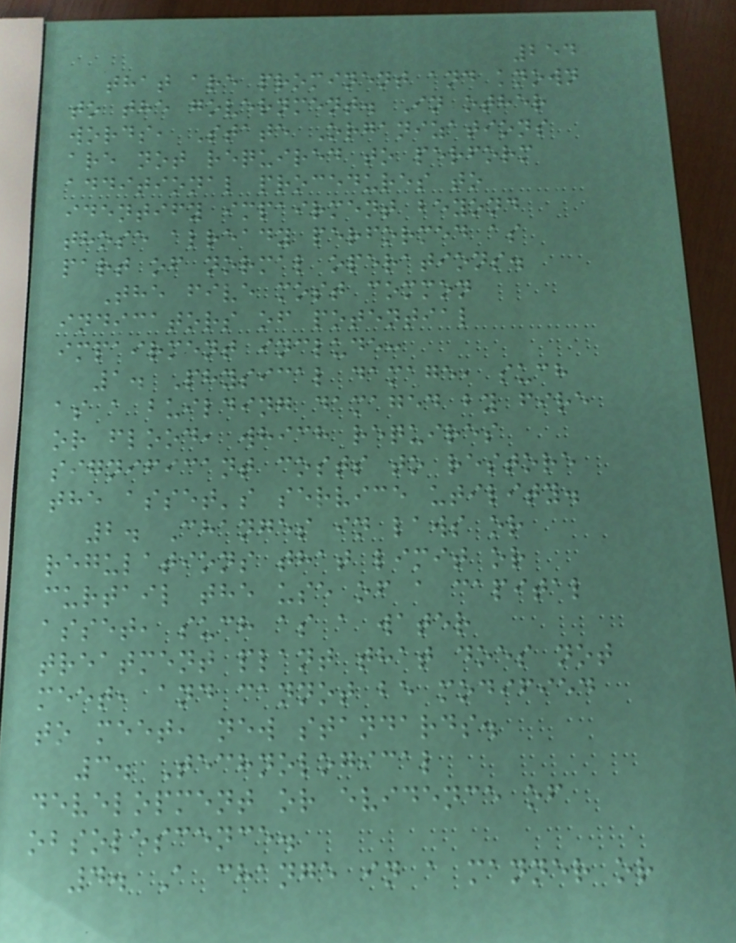254
that are prominent and known
to the government. In other
words, State Organizations
are not required to perform
additional procedures to
identify impairment beyond
those already performed as
part of normal operations.
The five most common
indicators of potential
impairment include:
1. Physical damage, such
as a building damaged by fire
or flood, which requires
significant costs to restore
the asset's service utility.
2. Changes in laws or
regulations that limit or
curtail the use of a capital
asset, such as a water
treatment plant that does not
meet, and cannot be modified
to meet, new standards.
3. Technological
development or evidence of
obsolescence.
4. A change in a manner or
